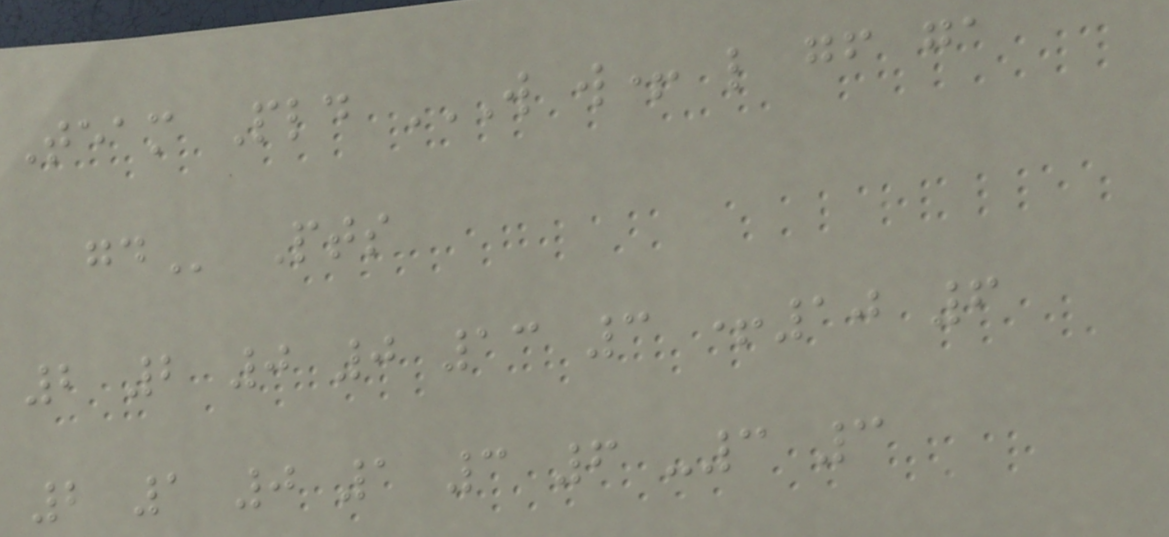Team Pld W W+ L GF GA
GD Pts
2 2 0 0 13 3 +10 6
2 1 0 1 3 6 -3 3
